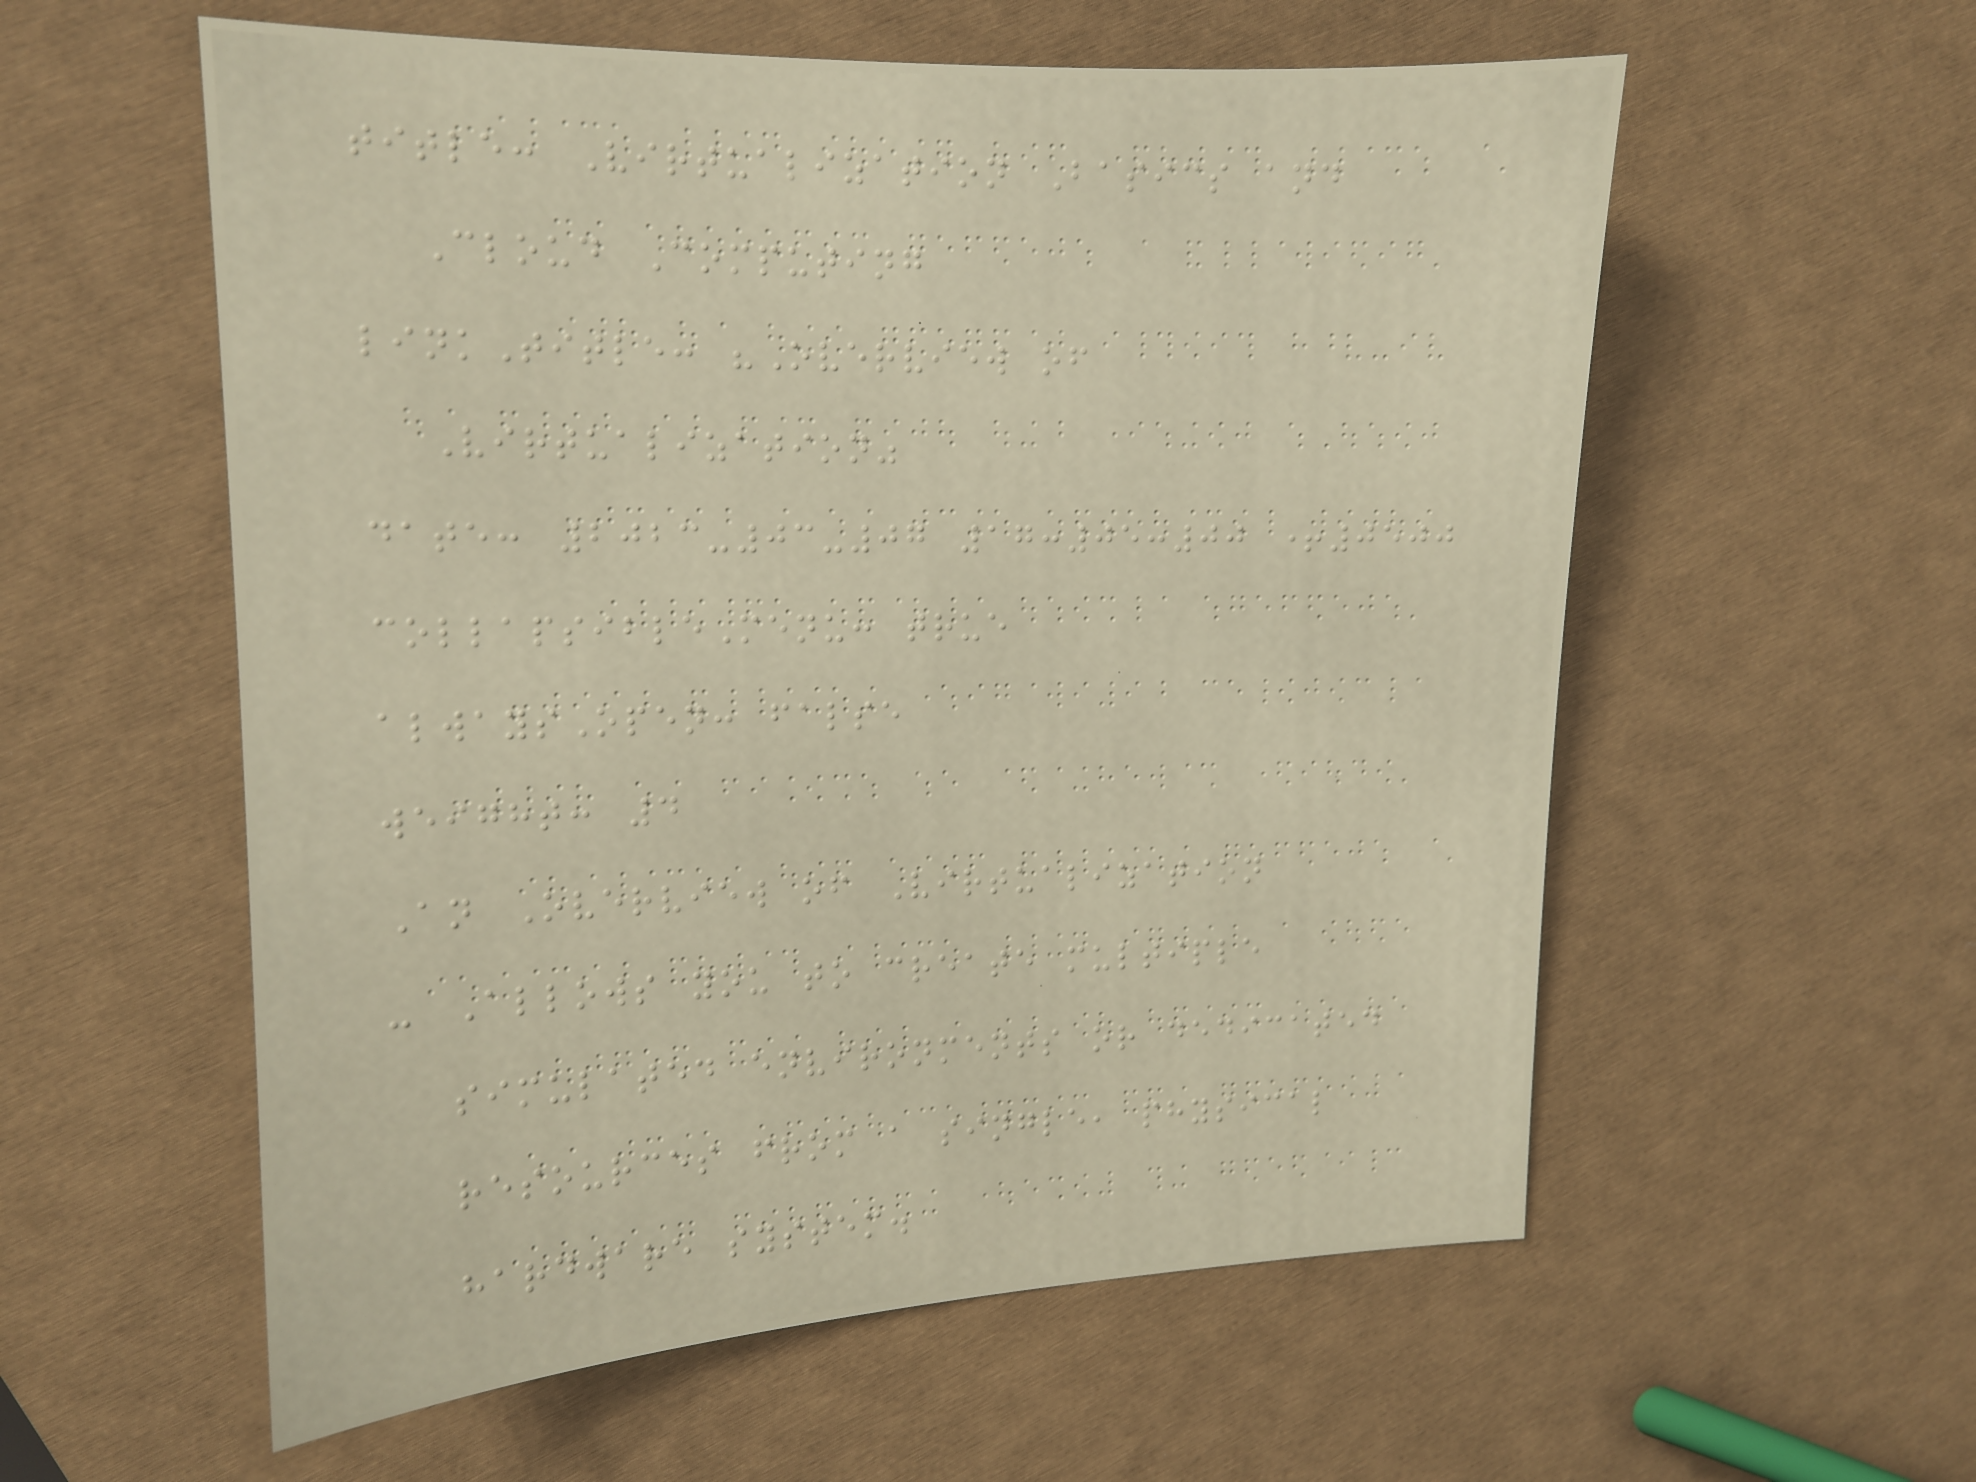title: Virtualization Basics and
Cloud Computing
linkTitle: "Overview of
Virtualization"
date: 2023-03-07 17:05:00 +0500
collapsibleMenu: true
alwaysOpen: false
weight: 4
An Overview of Virtualization
- Allows you to create multiple
simulated environments or dedicated
resources from a single, physical
hardware system.
